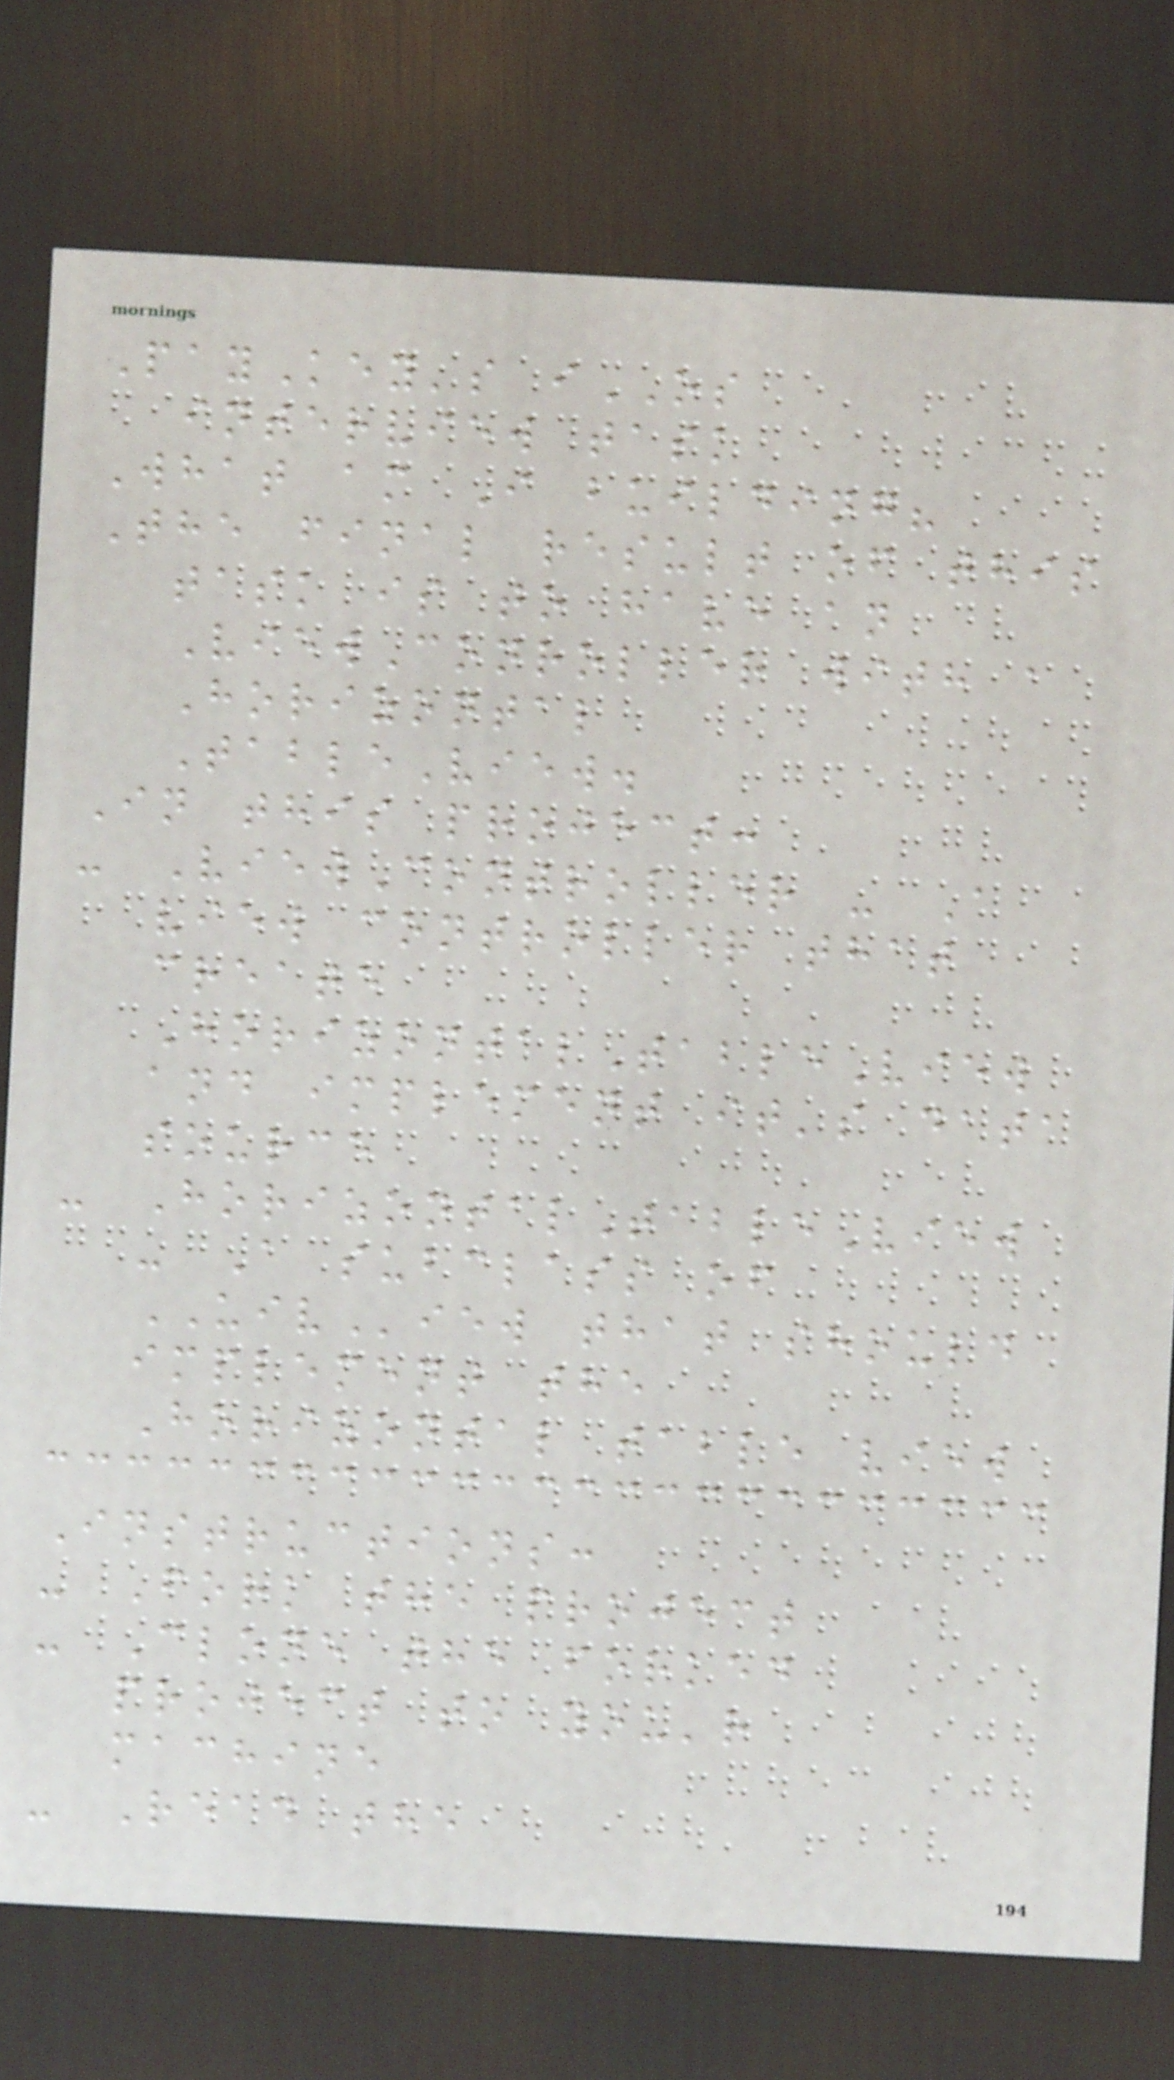PayKey's iOS
interview task
What am I building?
The final result of this
task is to have an
ViewConroller with a
Horizontal
TableView.
In this project:
- ViewController - A
view controller that
create
HorizontalTableView
and implement it's data
source
- HorizontalTableView
- A subclass of
UIView that should
implement the
Horizontal table view
Instructions:
- Fork the project
- Clone the forked
project to you'r
machine
- Read the
